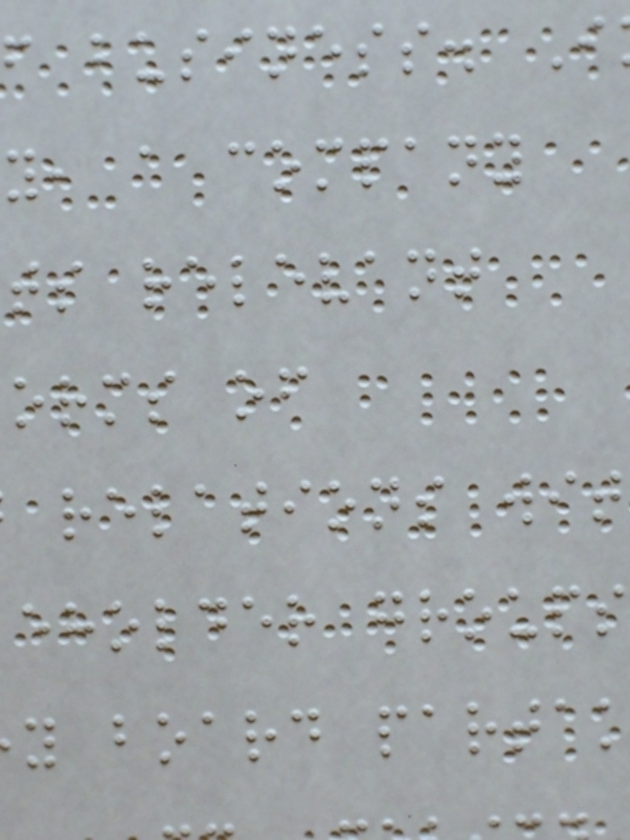f business. I
y, a company
ts relevant
orms of
relations wit
eholder groups
y board parta
